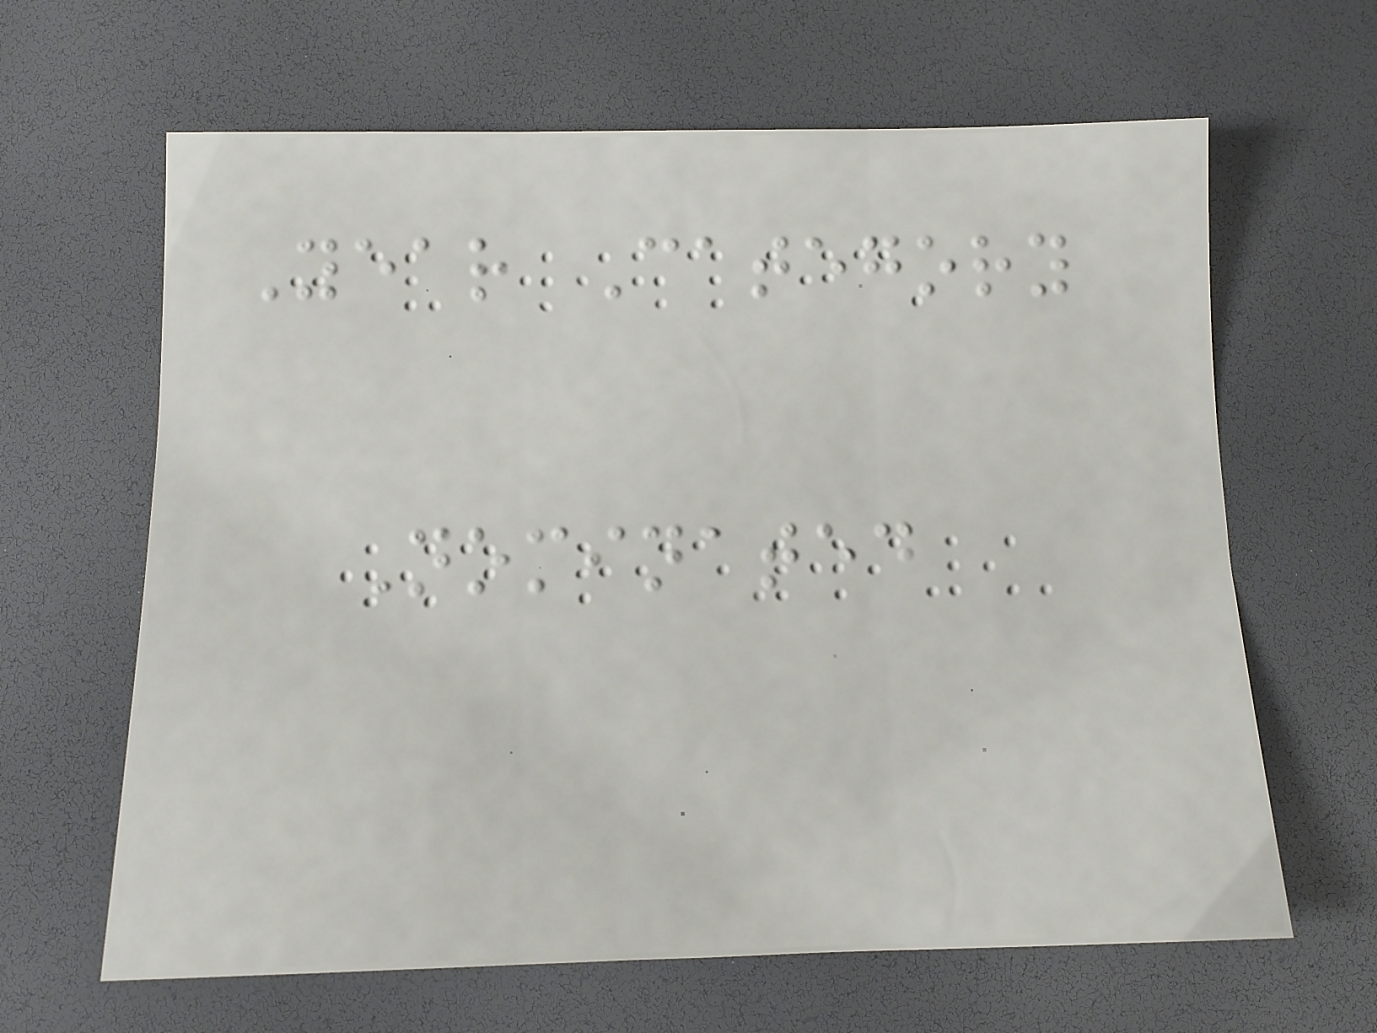Year Category
Nominated
